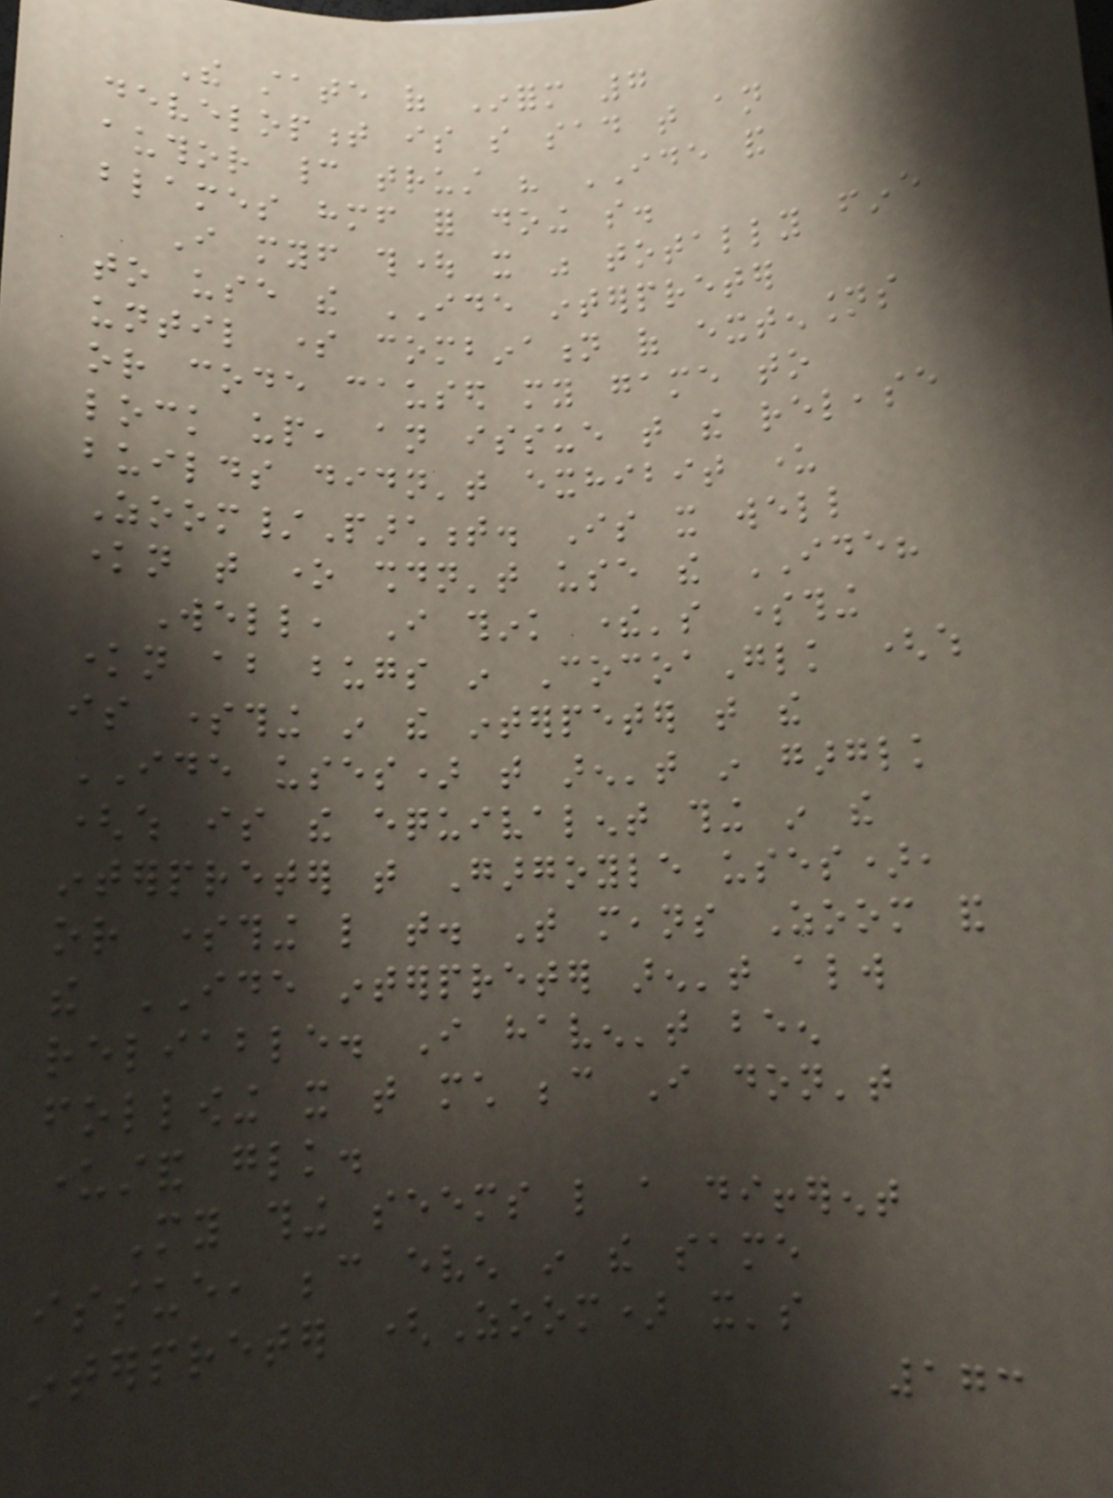The state of Inform 7
development is so sad that an
author cannot trust his IDE and
blames himself for doing so.
I myself thought it was totally fine
to use the IDE interpreter
until some combination of extensions
or code caused my game to
lock up, an issue that the release
builds didn't exhibit under
Zoom/Parchment. Is it well
known that one shouldn't use the IDE?
Well, I think there's something
known about bugs in CocoaGlk (which
is something in the interpeter that the
IDE uses) that aren't in garglk
(which is the equivalent thing in the
interpreter that Gargoyle uses),
or something like that. That means Zoom and
the IDE interpreter aren't always
reliable. I haven't been
following it that much because I don't
understand glk.
My thing seems like a different
issue, because even in the same
interpreter (Zoom) it's
173
